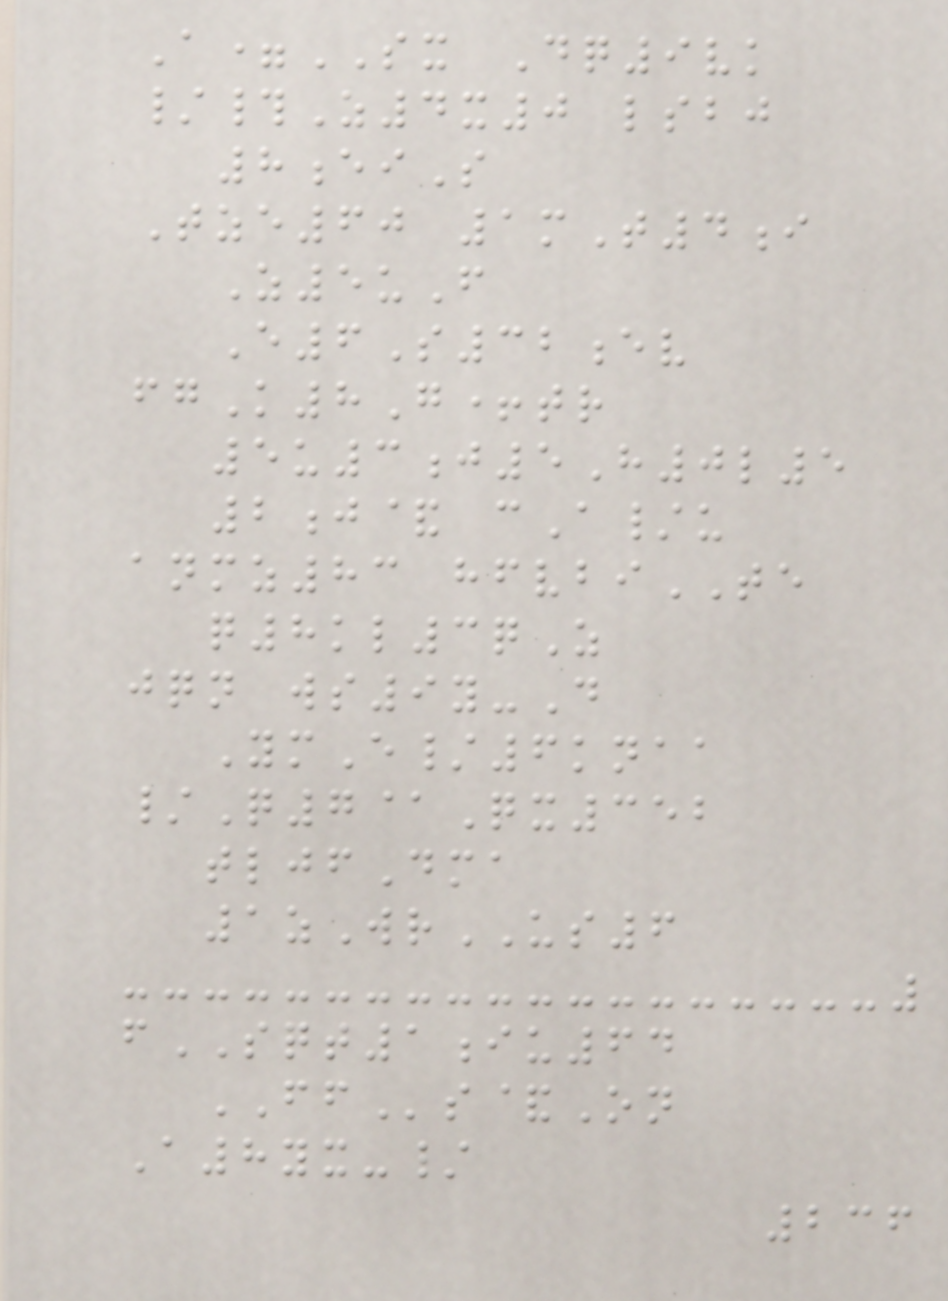A=SX Dq9vk
/#Z4x0 lsbj
8eiS
Tze60 1mT4i
Z5uF
E6S32ev
fgK8G+tr
5u3j5H0l5
2j& cA/u
anmz83 hfvbiTE
q8kl3qZ
jqn ws9y-D
YmE/6knaa
/Q7@Qx352
tljfDma
1zWrUS6
fSQT1iu64
FFs&On
A8yx-/
236
